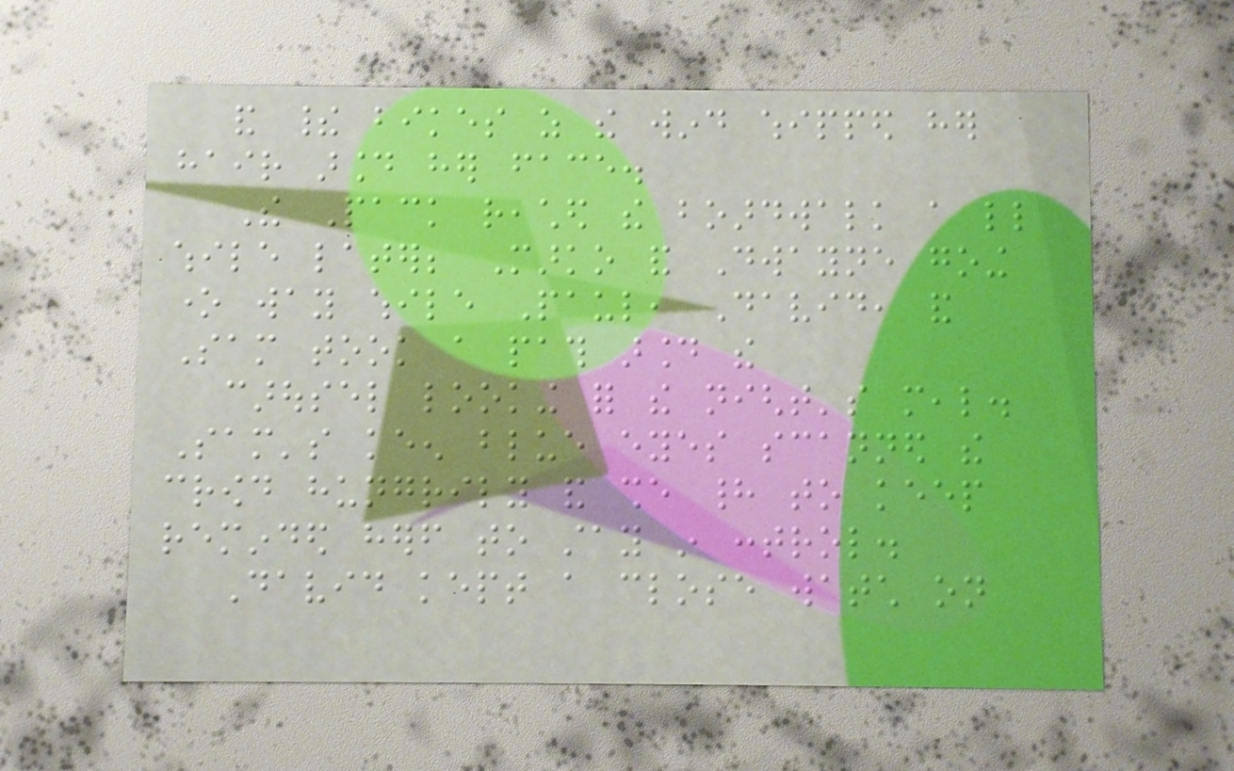and their bikes as the wind whipped her
hair around her face.
The Pack reached the boardwalk a little
while later; Marko and Dwayne going
one way while Paul, David, and
Sam took a path around the
carousel looking for the night's meal.
Sam's keen blue eyes scanned the
crowd hungrily and she had to keep
reminded herself to stay in control.
David kept a close watch on
